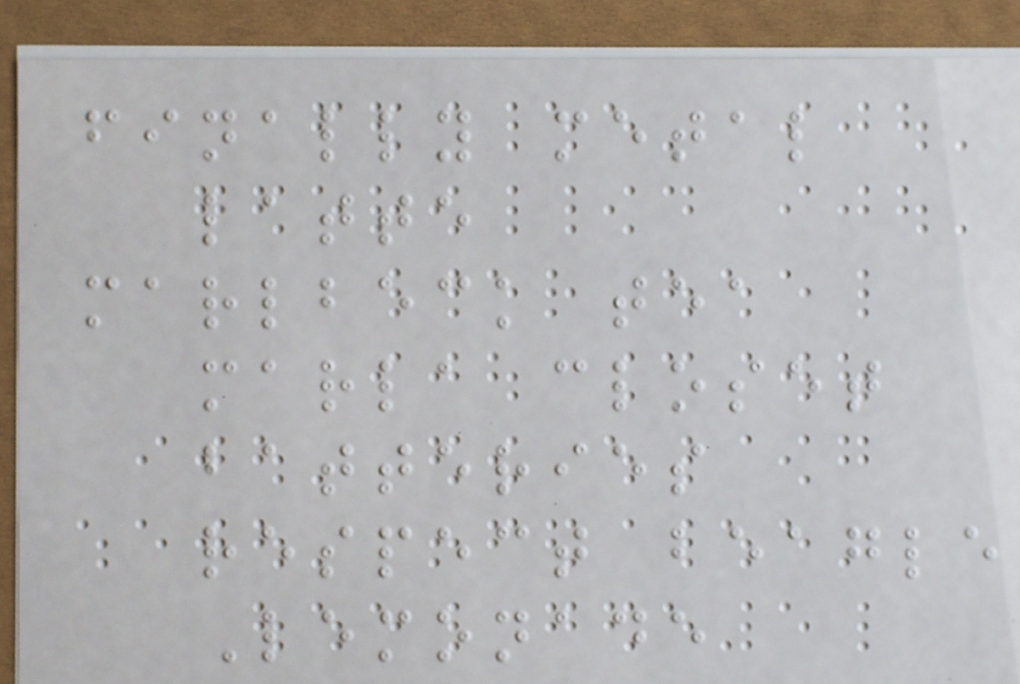finally metal
latte
marlbeck tea
marla closet
batteries
respect beagle
Lemonade
